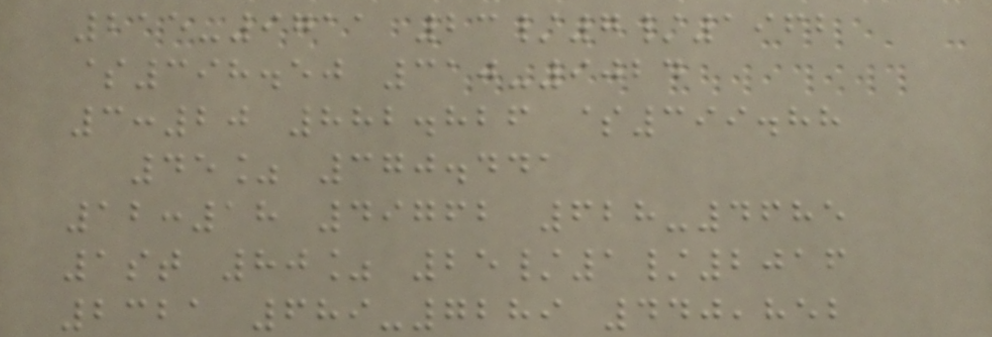215-9711 23/7/1962
$398.50 310-9024
3:20 882.826 $399.88
45% 370.441
12:18 49762 628-4685
1st 80% 25/1/2016
2321 689-7289 440,852
